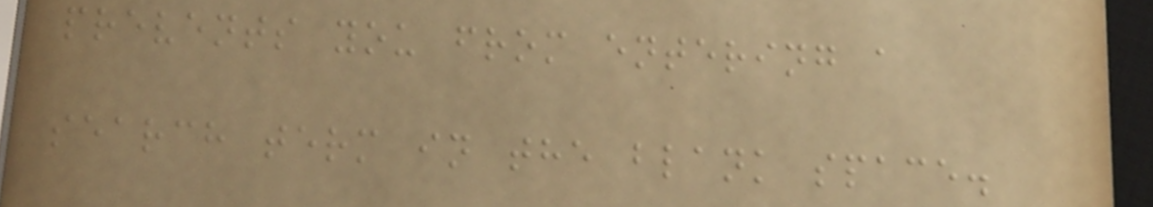prevents you from entering a
search term in the blank space.
